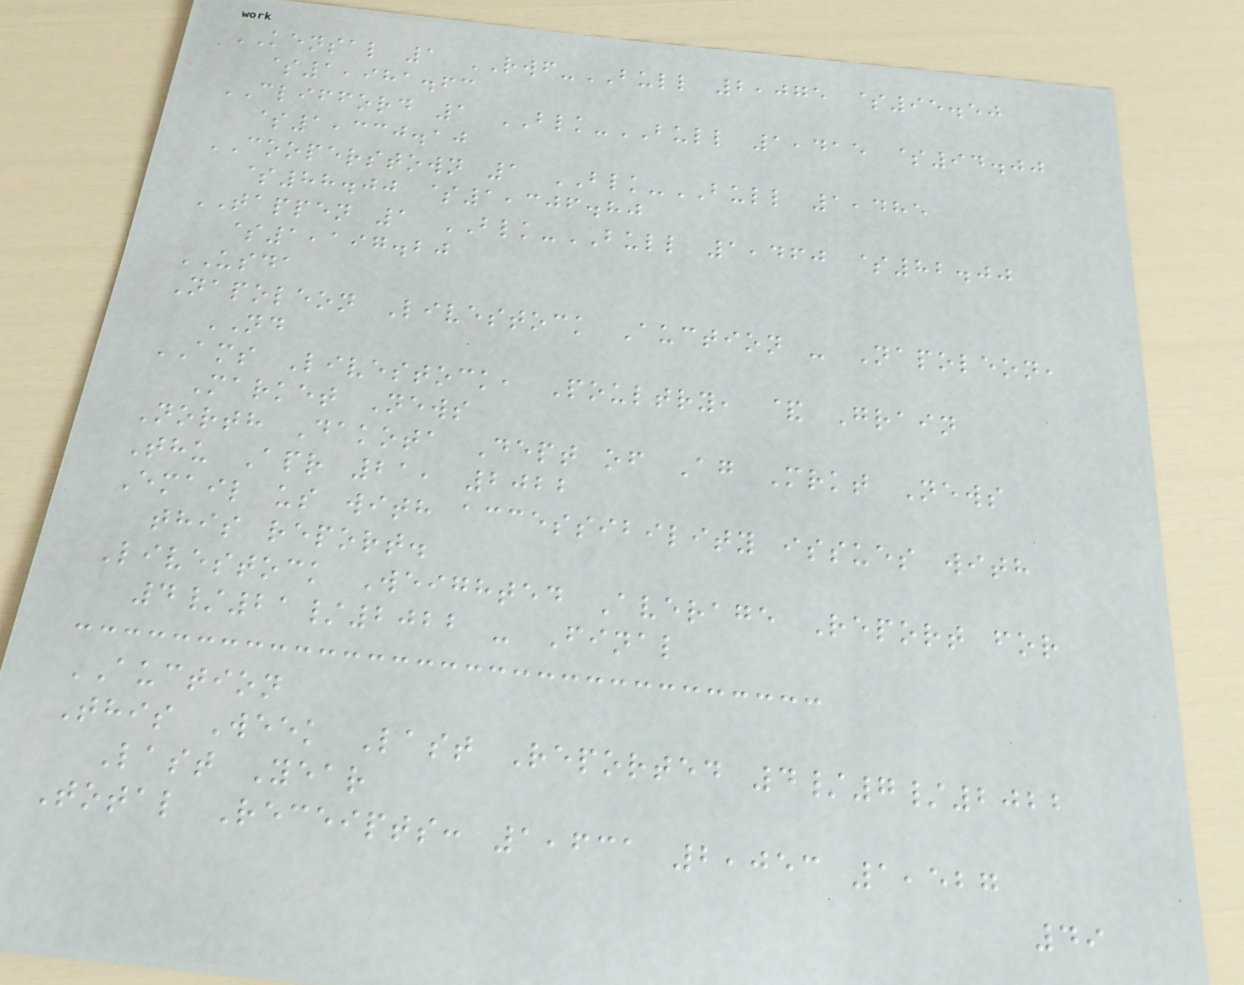KENSAL 1 RWF-BULL 2,075 $95.50
$1,981.63
CLIFFORD 1 BLK-BULL 1,415 $94.00
$1,330.10
COOPERSTOWN 1 BLK-BULL 1,485
$88.00 $1,306.80
TAPPEN 1 BLK-BULL 1,460 $82.00
$1,197.20
USDA
Napoleon Livestock Auction - Napoleon,
ND
AMS Livestock, Poultry, & Grain
Market News
North Dakota Dept of Ag Mrkt News
Thu Apr 21, 2022
Email us with accessibility issues with
this report.
Livestock Weighted Average Report for
4/21/2022 - Final
AUCTION
This Week Last Reported 4/7/2022
Last Year
Total Receipts: 1,631 2,053 1,527
49
